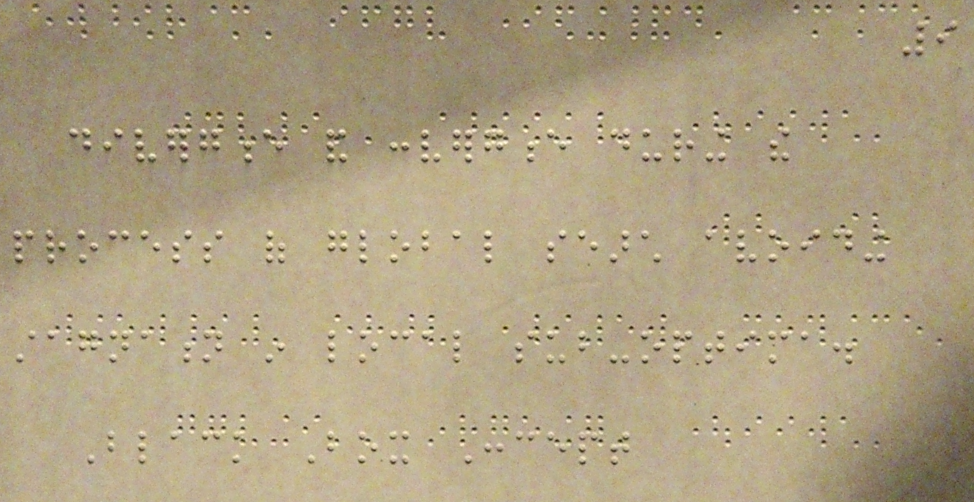9
divergence and convergence during the
process of global search avoiding
stagnation in local sub-optima.
Black Box Concept
